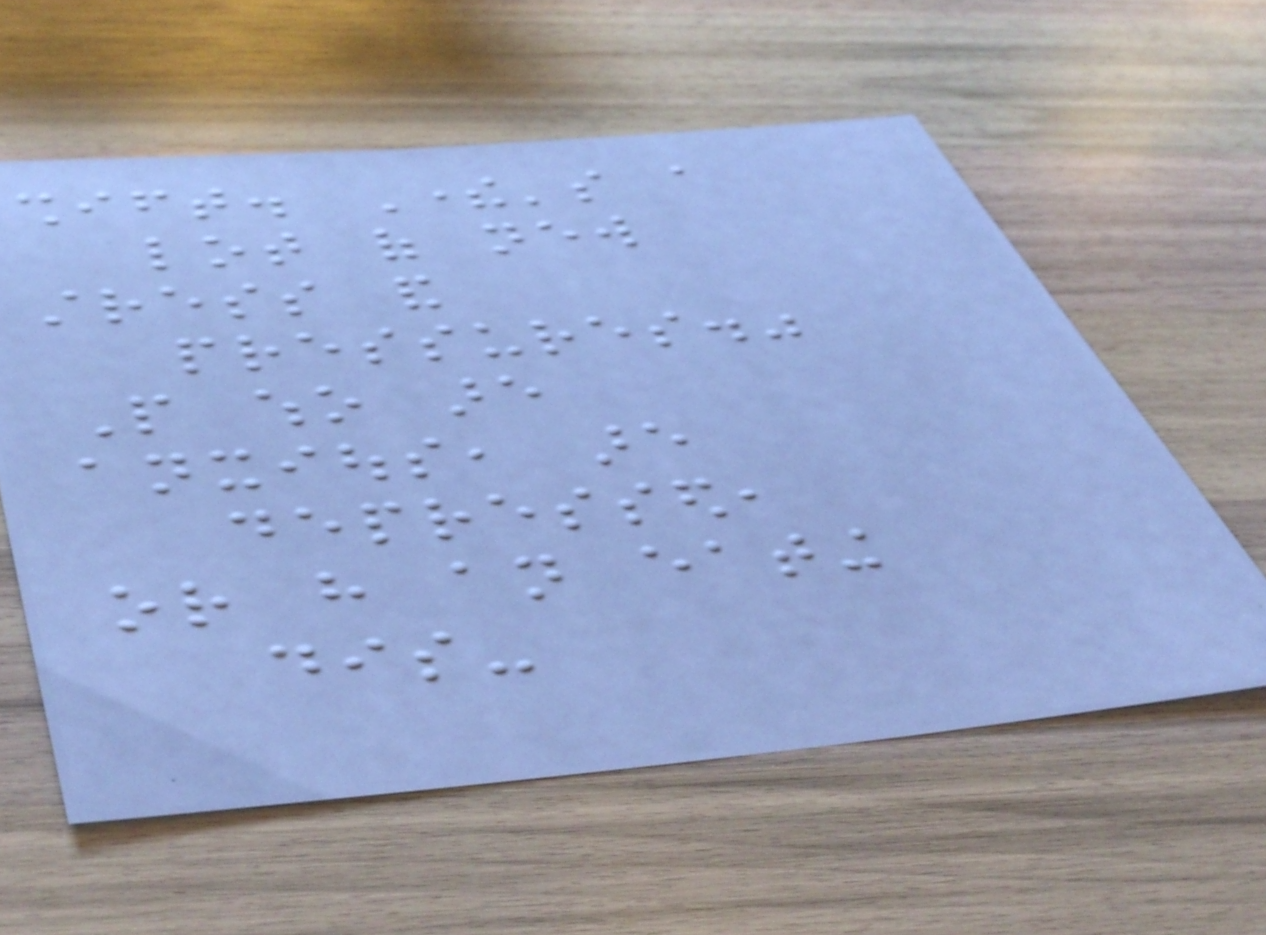shift. There's a
lot of new
stress and
pressures."
People who are
anxious, are
depressed,
or have an eating
dis-
